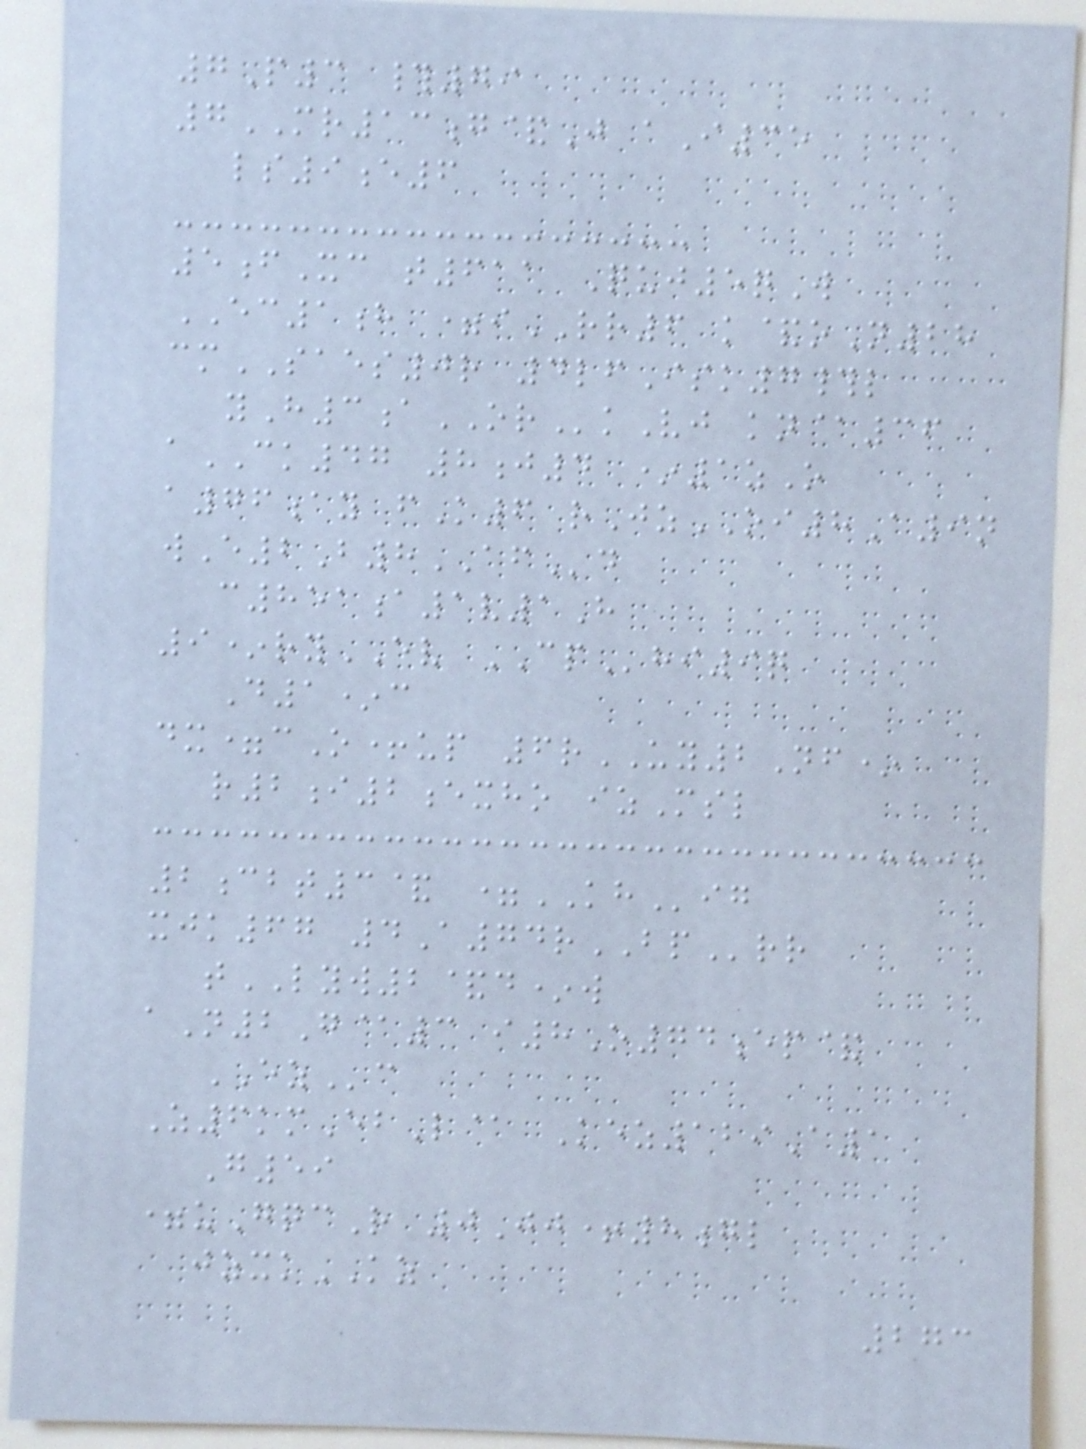7P3 #79
7MR13g&J aI35
ls9e6
5fXc t611 Quj5qW
EC1h =iRR6 k&oN28
cmSAES0r 4lfIsk7#l
yH3aORkVj kn@36
aCK47 8j4 *1zO
a76ay fK6 rJzOI8A9n
wE2B8AFd
c851a1v1H
9*ryEV CPhi9q
D1*c
dx=cO+up 6rUY2Nf*
r2i2exho izMsl
2cbt3& =KHig
xjk67 4A74rBPrr
tLYW2&d*w
aN2G@3 i8O74ep&
EZc
Z6kmEbL@ Kez129A1
G59
=uGqcR 0Jj+8gl
jzxkKZ
273
